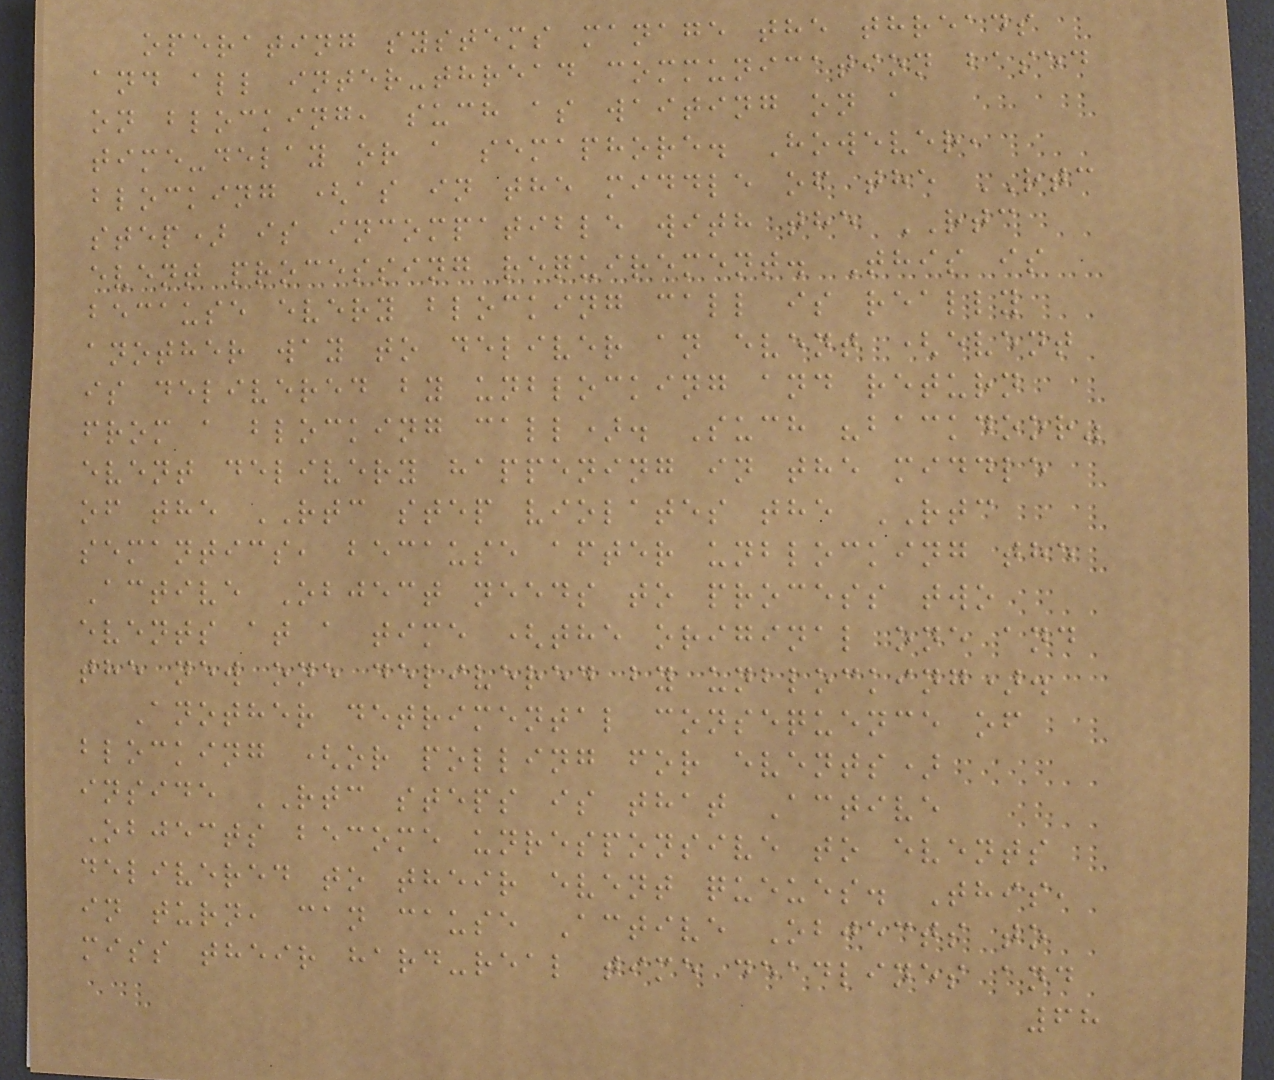operating systems manage the threads
and all inter-thread communication based
on blocking, such as waiting on a
time-delay or a semaphore. However,
blocking (as in the middle of the RTC
step) is incompatible with the RTC
event processing requirement. This is
because every blocking call is really
another way to deliver an event (event
is delivered by unblocking and return
from a blocking call). Such "backdoor"
event delivery happening in the middle
of the RTC step violates the RTC
semantics, because after unblocking the
Active Object needs to process two
events at a time (the original one and
the new one delivered by unblocking).
Another detrimental consequence of
blocking (or polling for events)
inside RTC steps is that Active
Objects become unresponsive to events
delivered to their event queues. This,
in turn, can cause Active Objects to
miss their hard-real time deadlines and
68
